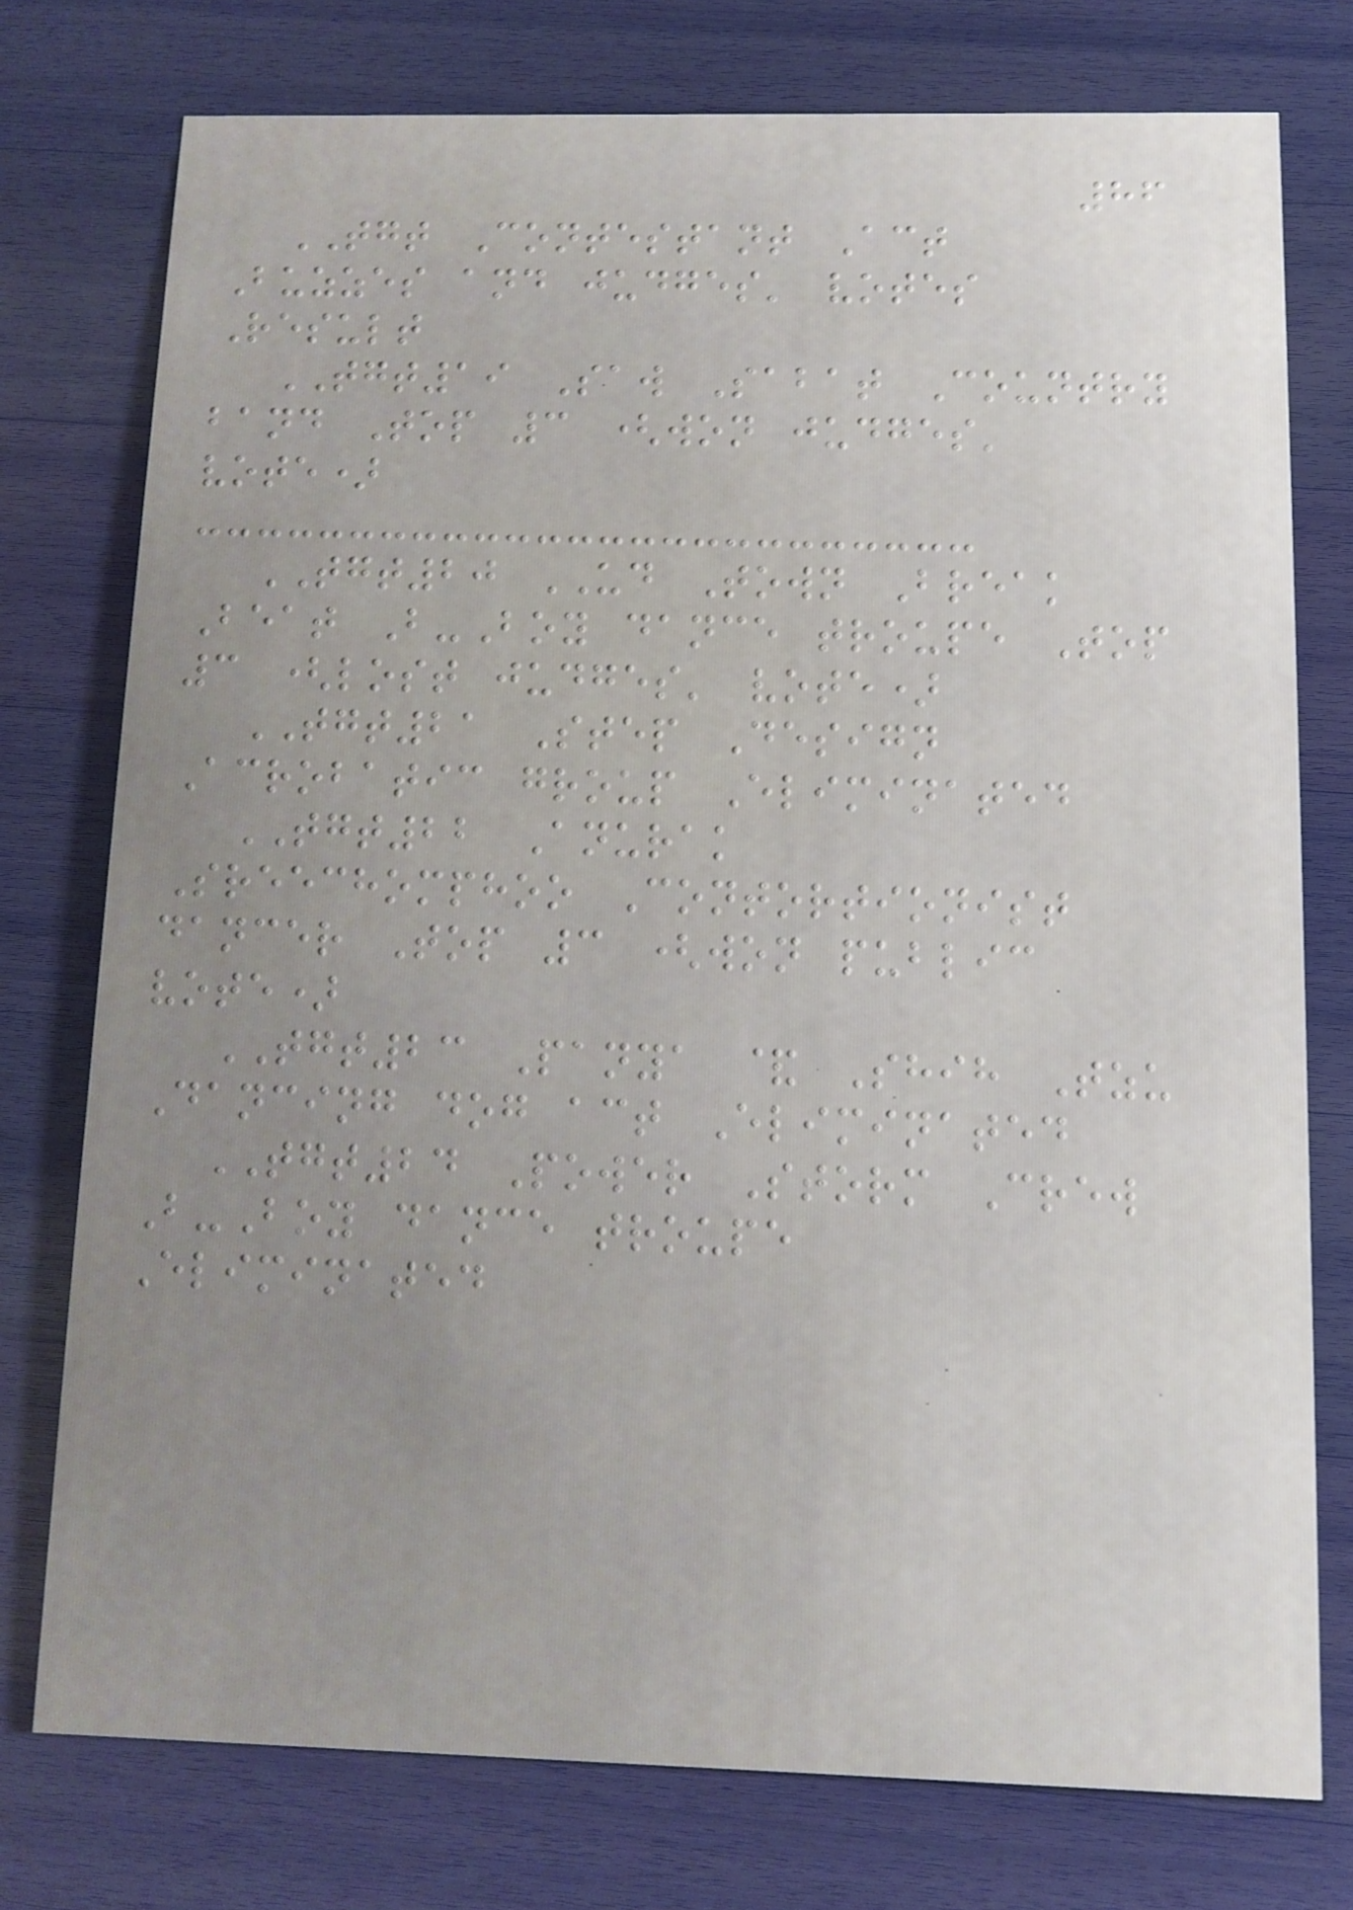86
TGT Contestant Act
Buzzes and judges' votes
Result
TGT19 Saw Sabat Country
band Top 3 (won judges'
vote)
TGT20 UD Town Break
Beat B-Boy dance troupe Top
3 (lost judges' vote)
TGT21 Step Design
Acrobatic group Eliminated
TGT22 Anurak
Sreechomphoo Contortionist
dancer Top 3 (won public
vote)
TGT23 Panya & Shih Tzu
Dancing dog act Eliminated
TGT24 Power Storm Crew
B-Boy dance troupe
Eliminated
